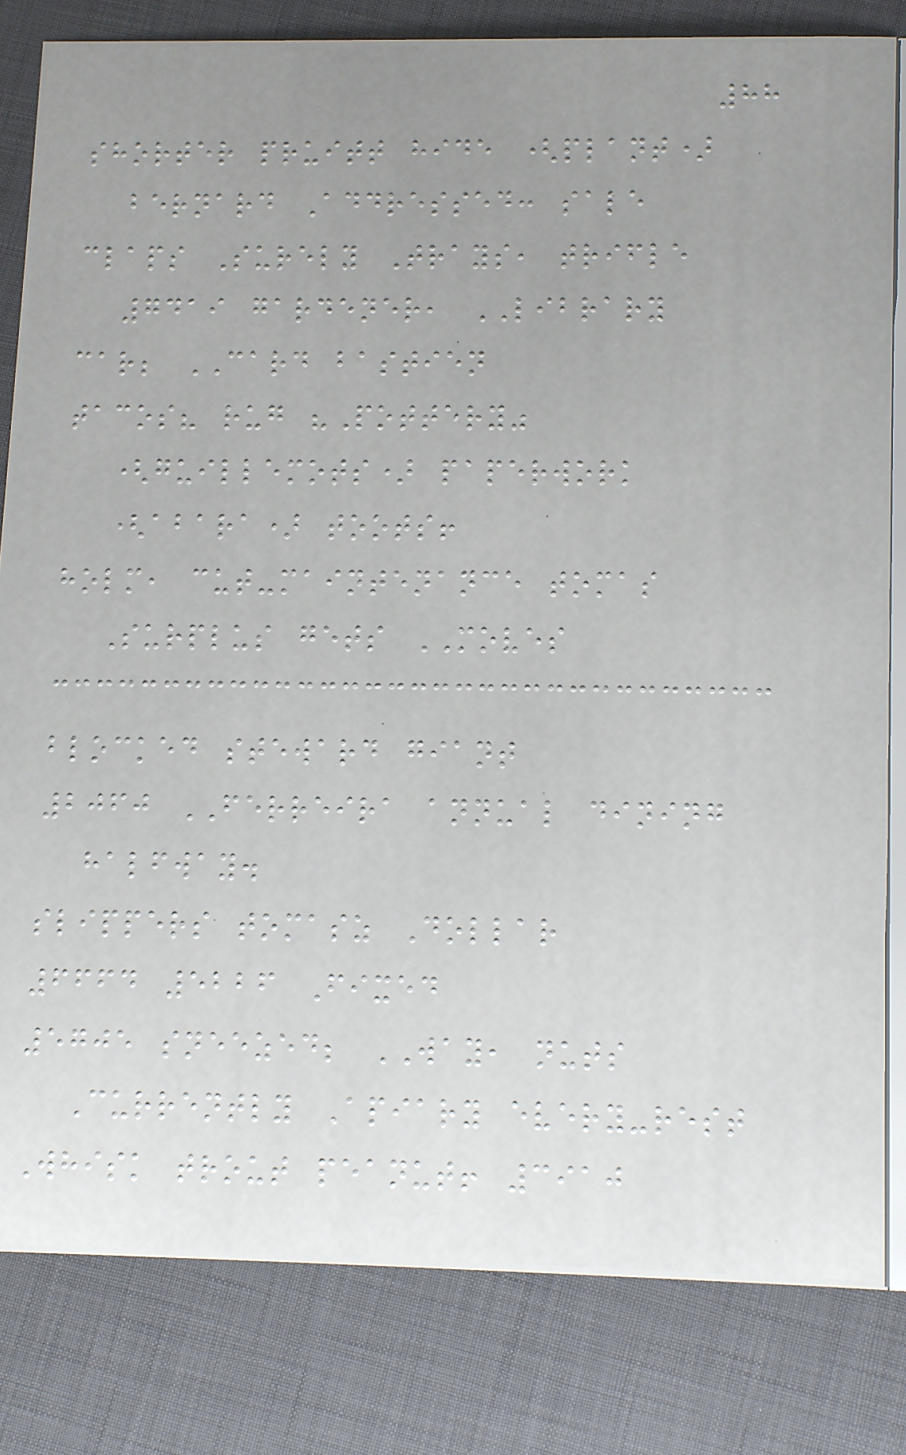88
shorter pruitt hide (plant)
bernard Addressed: sale
claps Surely Trays, trifle
7419 gardener, LIBRARY
car; CARD bastien
tacos? rug "Pottery"
(guillemots) paperwork
(abara) toots!
holm, cut-maintenance tomas
Surplus gets MOVES
blocked steward giant
2060 FERREIRA annual dining
halfway.
slippers tomasz Dollar
6664 5226 Fixed
5705 sneezed; WAY, nuts
Currently Apiary every-rest
Whisk trout peanut! 3910
